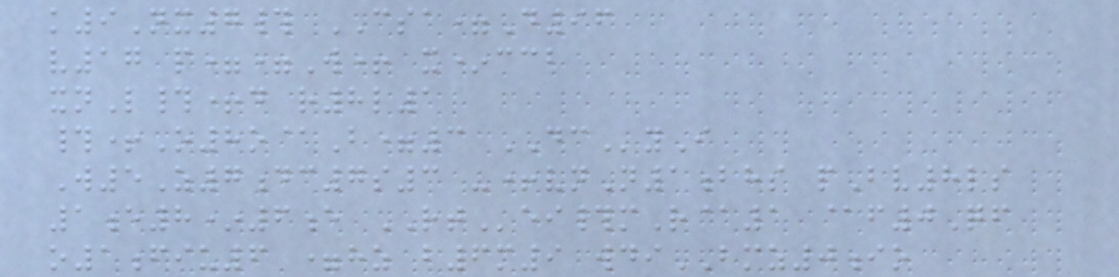k9Nx7# CSA=D96
v17 p==W+ x*ccb
xnL#+d r8l1
#+O8o@B=3 DCyI
W5Z7dc7s3 -+vnN1bhs pBv8ls
1e8*6e RTei#mR@1 @f0Qf
o1fiu6 =hz b6m9 wdiBMZ0io
